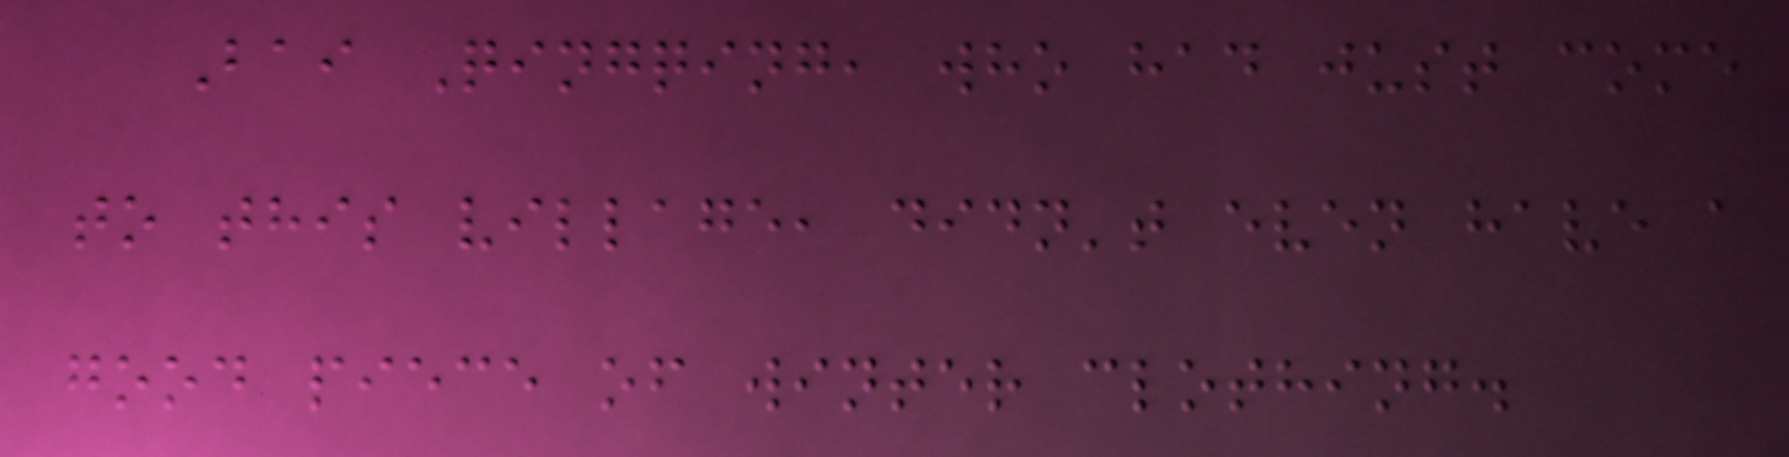Bai Qingqing, who had just come
to this village, didn't even have a
good piece of winter clothing.
